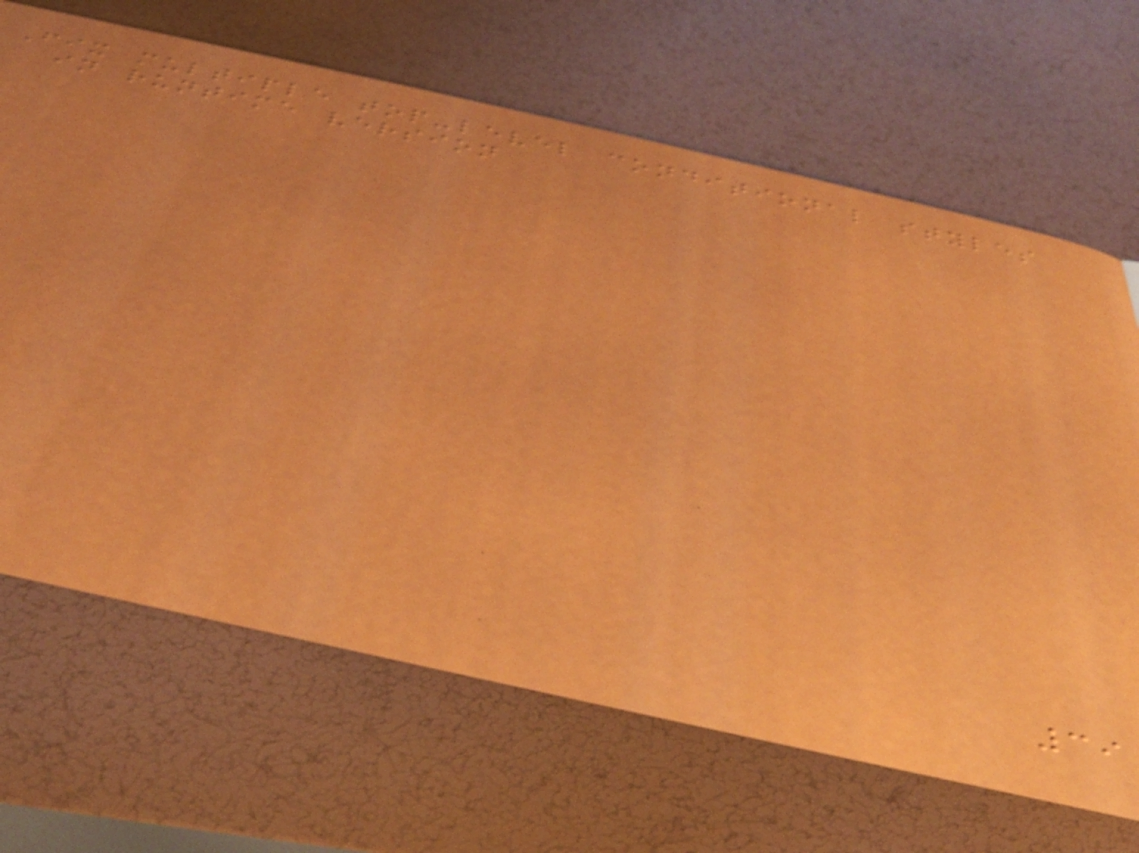Fix multiple top-level conditional styles
in runtime version
39
